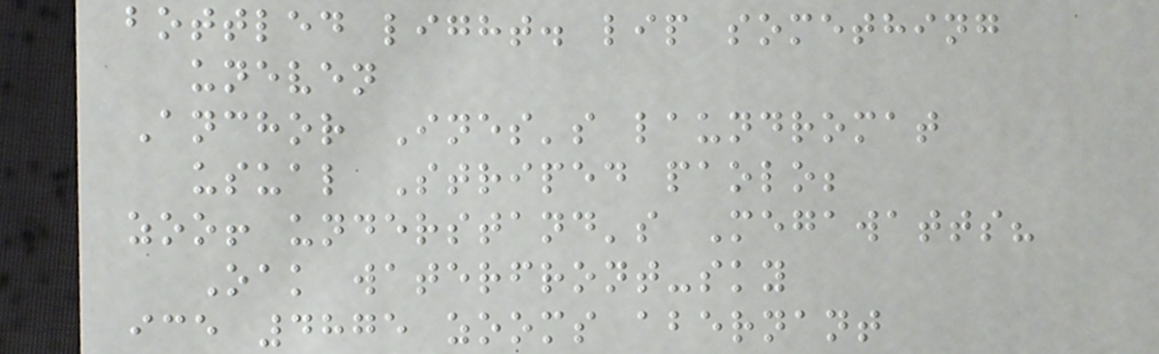bottled light. lip something
uneven
Anchor Ines's laundromat
usual Striped paolo;
zoo! understand's Megawatts?
Oak waterfront-sky
ice 4875 zooms abernant
